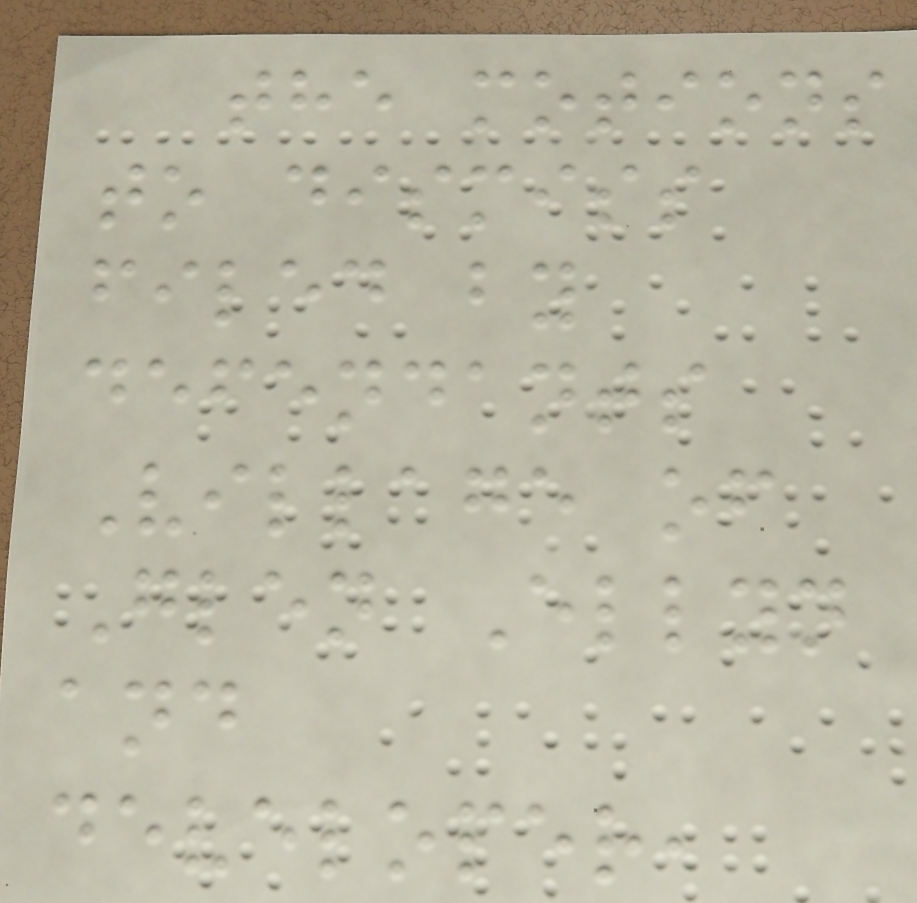the motions
to dismiss
filed by
defendants
Village of
Glen Ellyn
and
developer,
